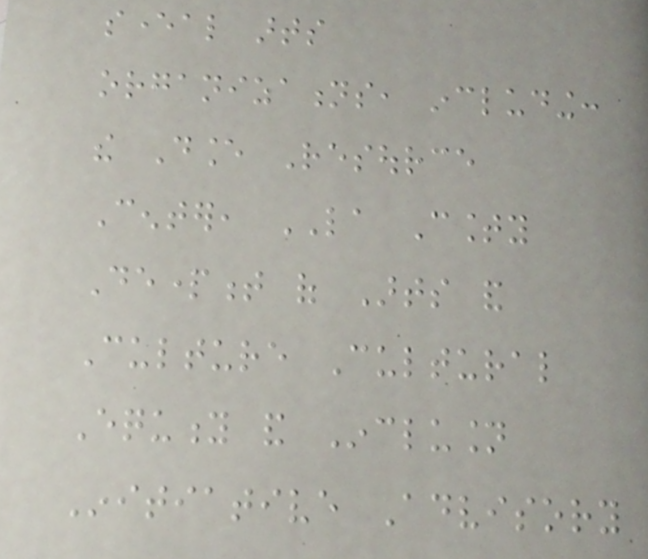several arts
organizations, including:
the Dance Resource
Center, LA County
Department of Arts and
Culture Cultural
Equity and Inclusion
Initiative Advisory
